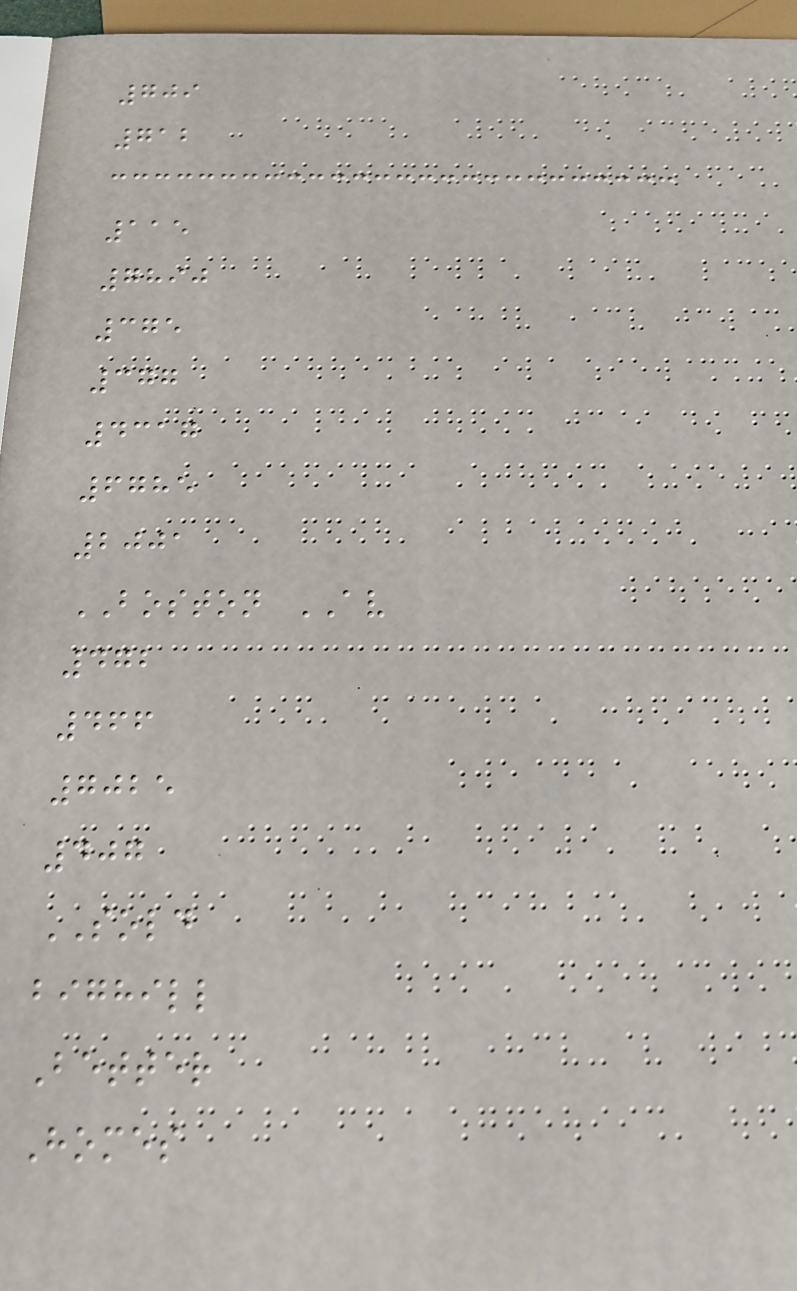709
712
115
7890
375
377
4317
6785
2001
BOSTON AV
472
466
7025
407
SOLD
bighill
Better
Homes
